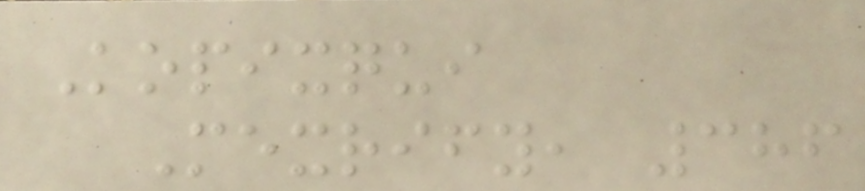Kopixqui
Mexrify, 386
